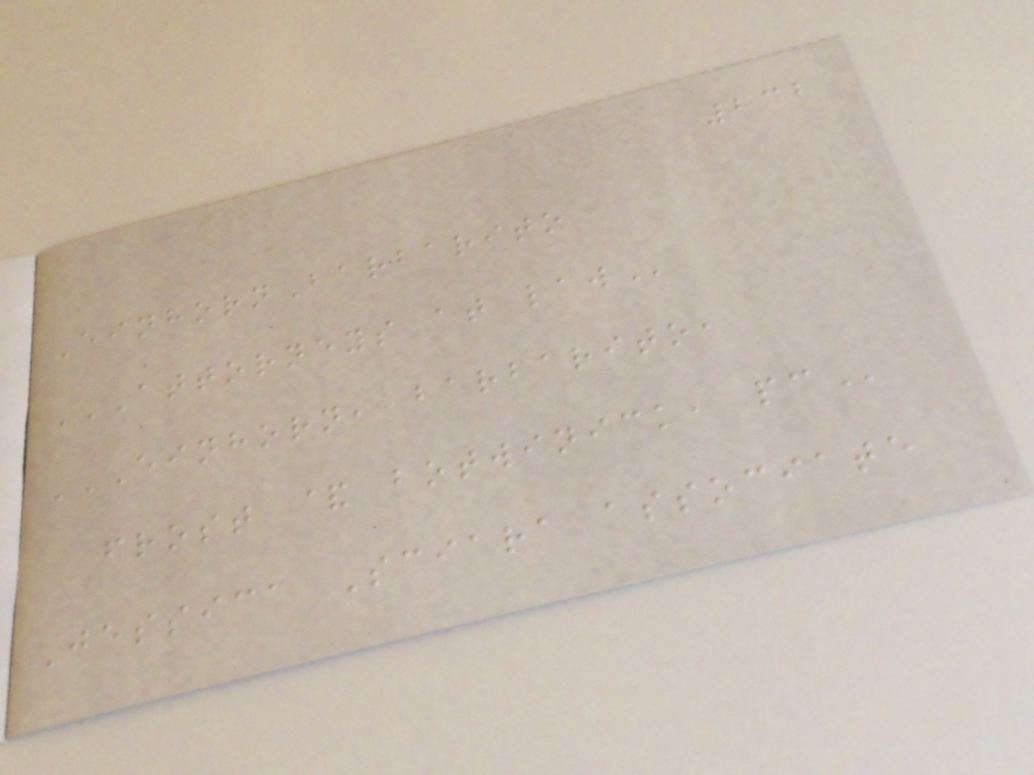232
EinhornBarbarito
ATTORNEYS AT LAW
EINHORN, BARBARITO,
FROST & BOTWINICK, PC
Jessica Sciara associate
